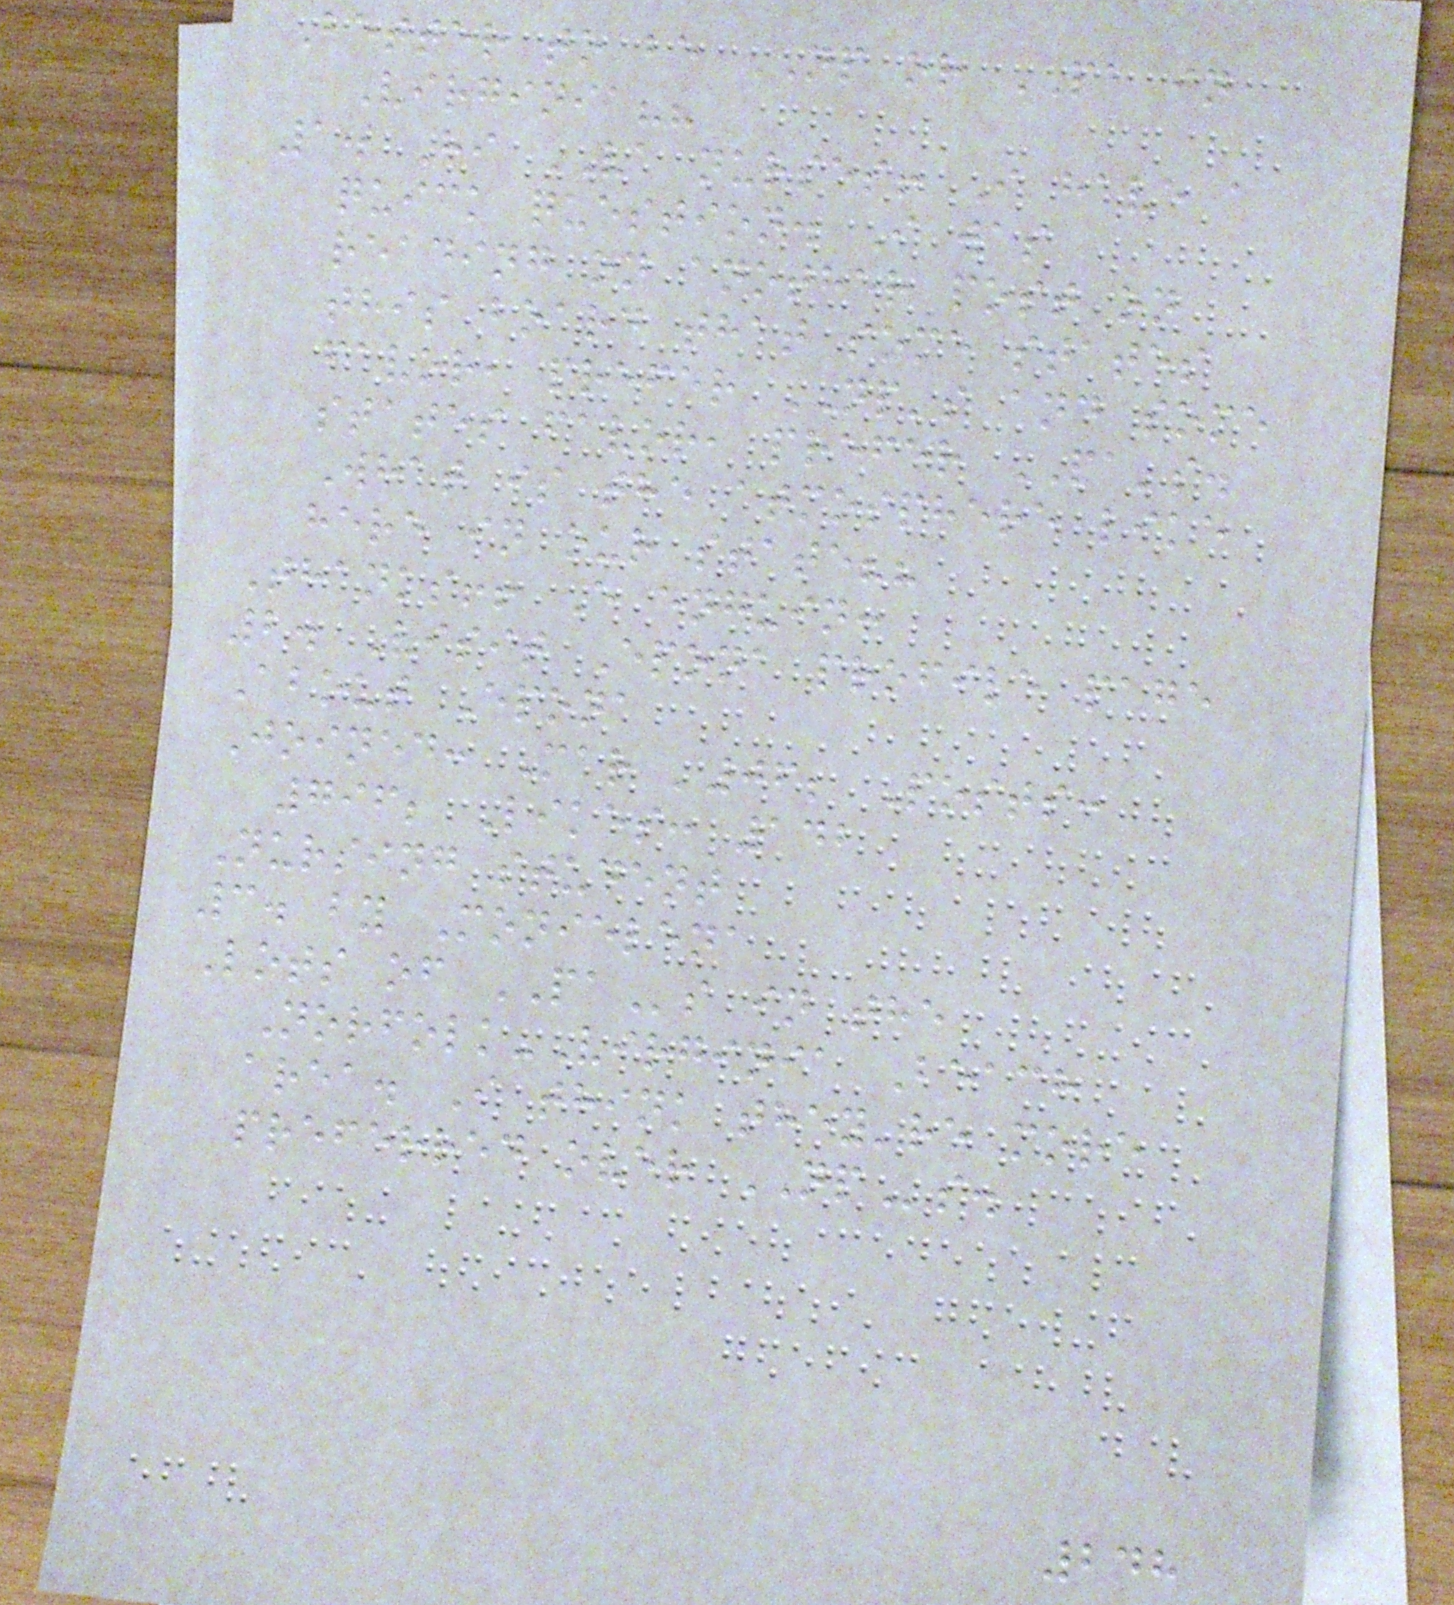Better to be NP or PA in
Virginia??
1. Hi VA nurses! I have a
quick question. I was
reading on another post on
this board that some states
favor, prefer NP's and some
states favor, prefer PA's.
What is the atmosphere like
here in our state??
Thanks!! E enguin:
2. Visit Epona profile page
About Epona
Joined: Mar '06; Posts:
796; Likes: 142
Nursing student
3. by Monielena
Lots of PAs in the
Norfolk-Virginia Beach
area. I think they're more
preferred over NPs.
248
